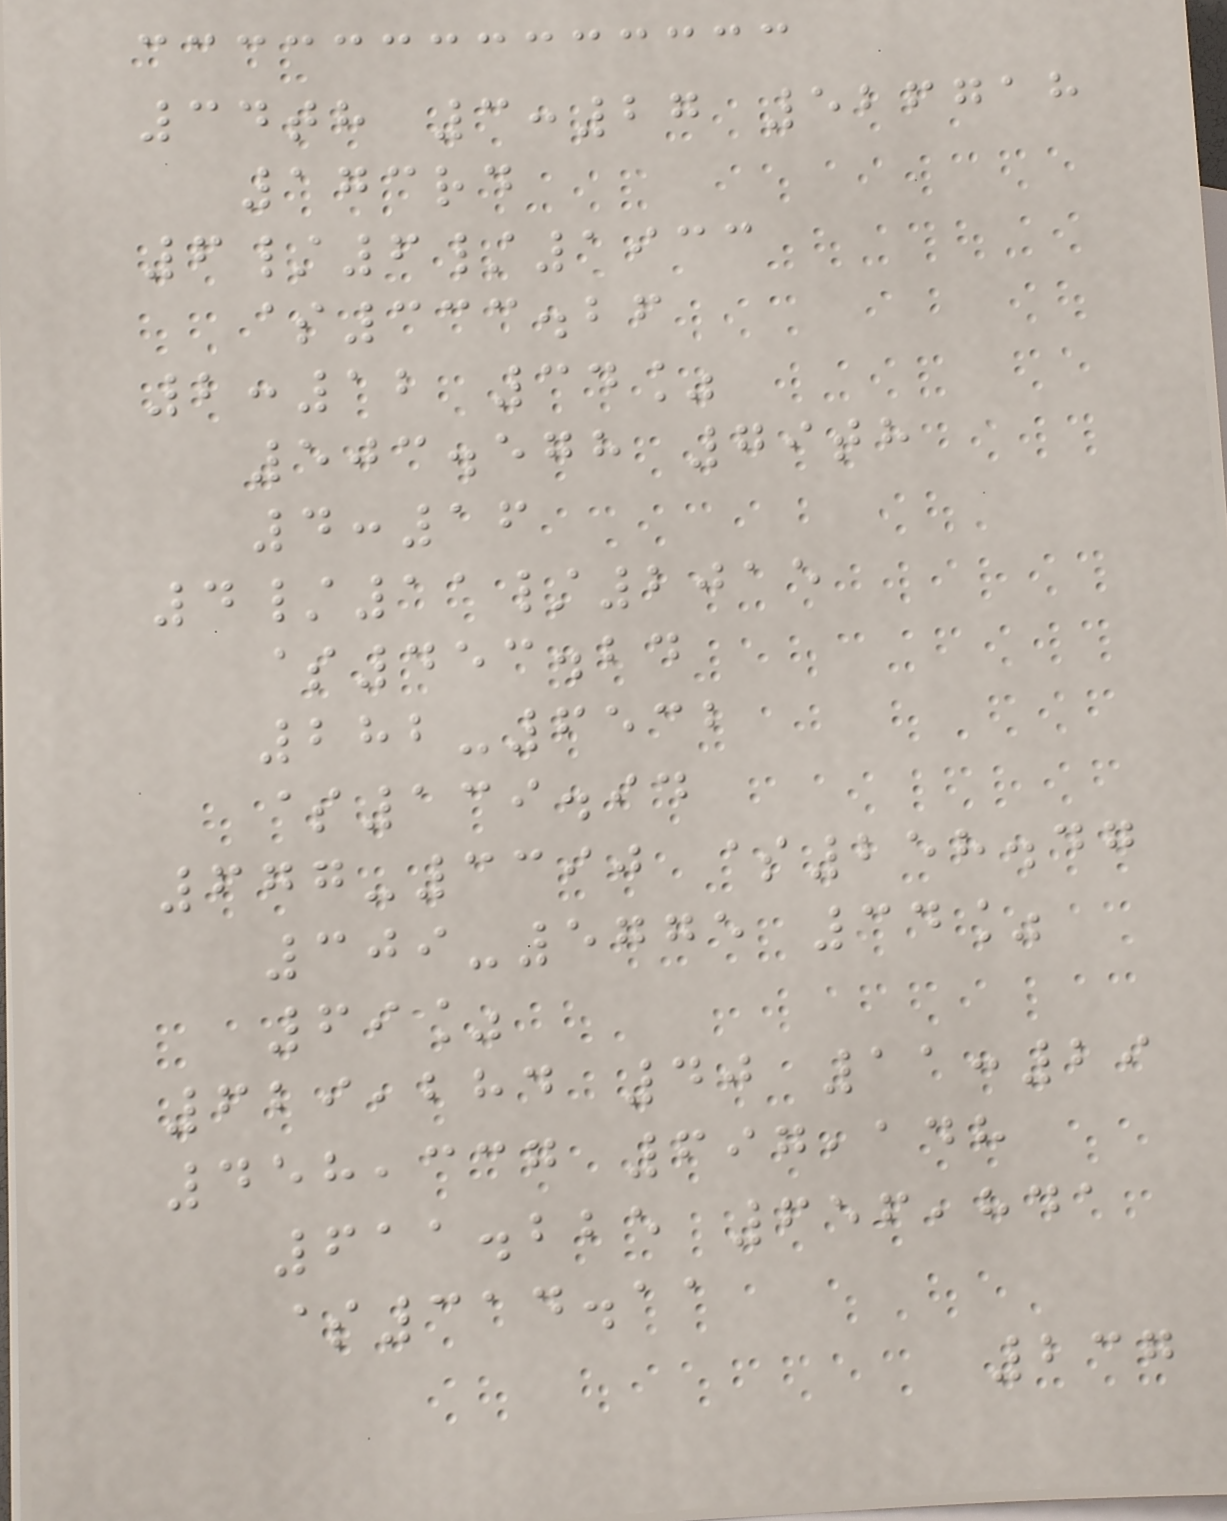34th 3:27 526718
173rd
6/6/1933
$333.26
2:12 34%
503.578 79th
4:16
4/11/2015
$453.24
282-6532
$139.94
677-3390 $258.47
309-5775 34%
69%
629,284 40 11:29
458,337 697,148
611.225 656,841
$314.11
237
